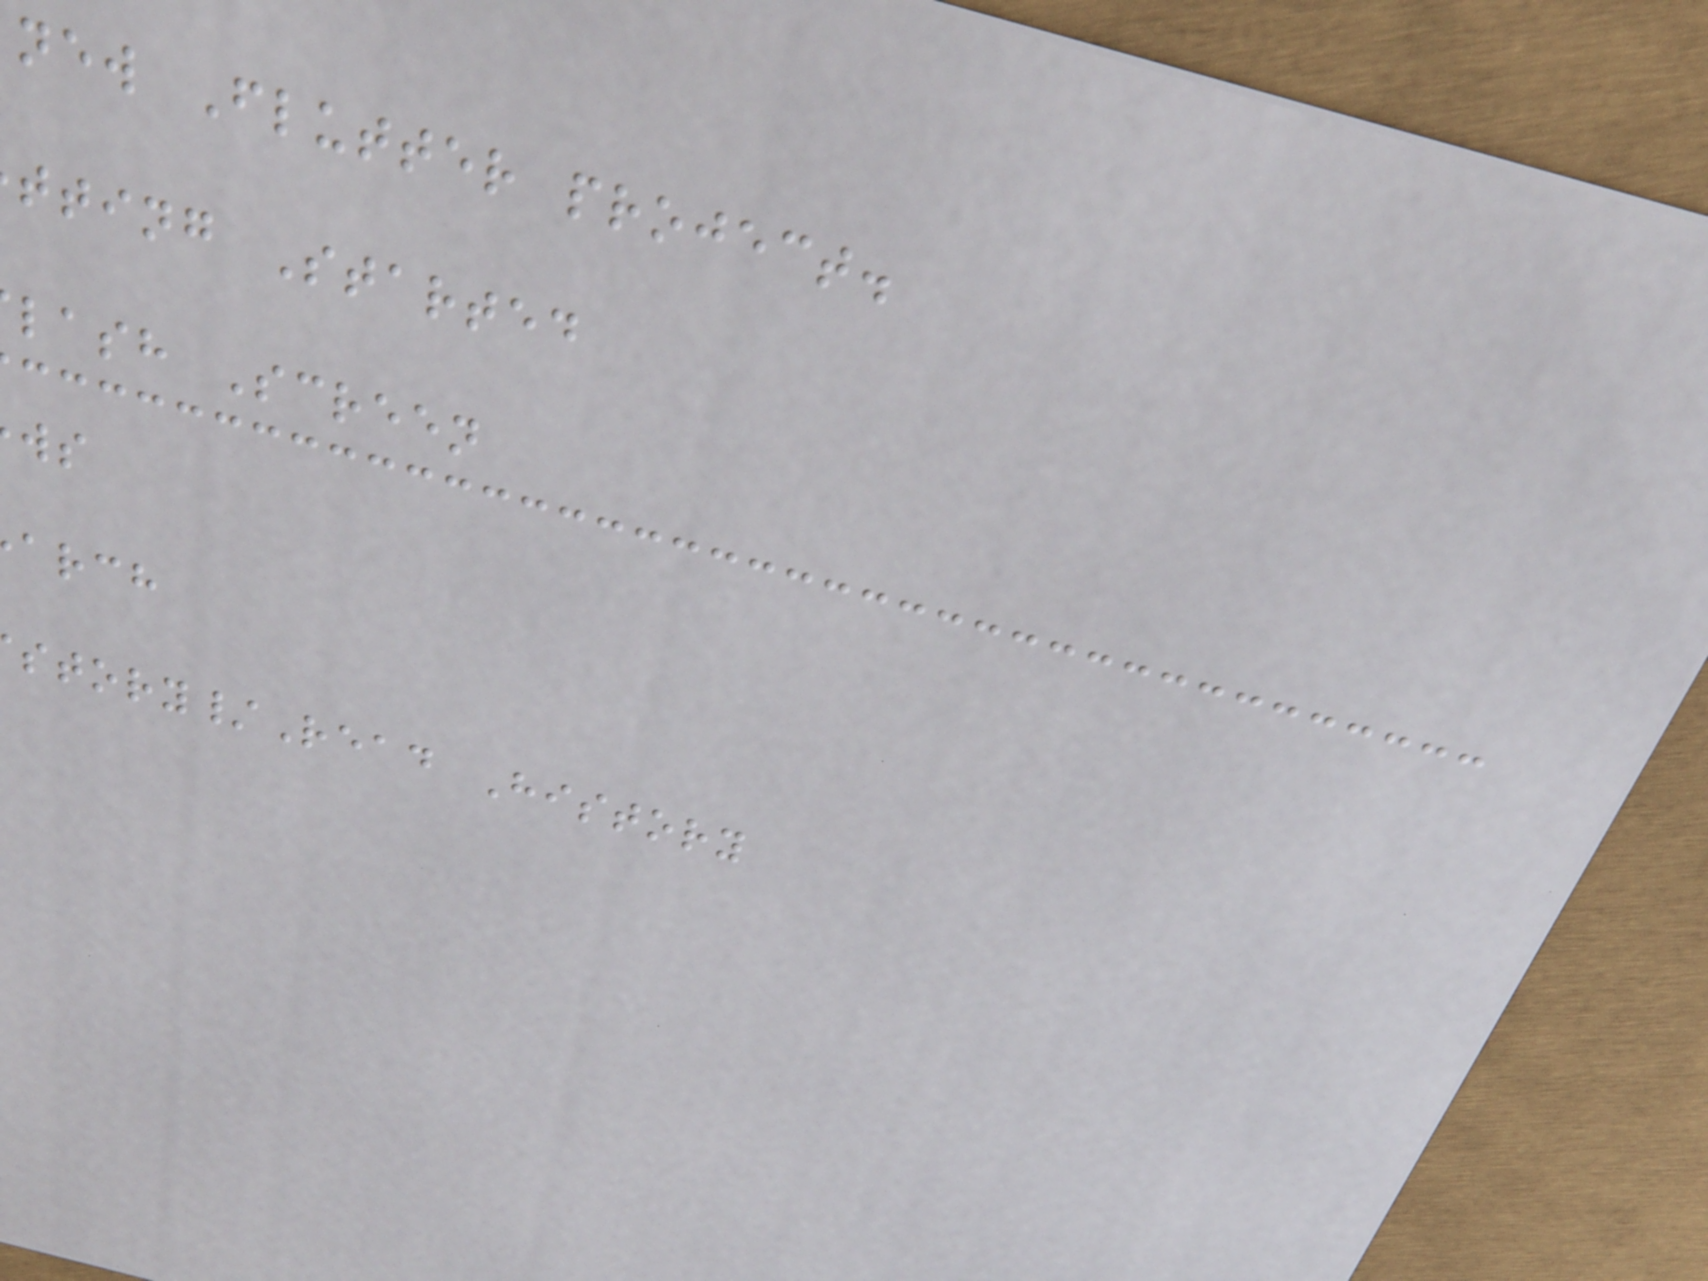new Flutter project.
tting Started
lash Screen
arch
story/Read History
